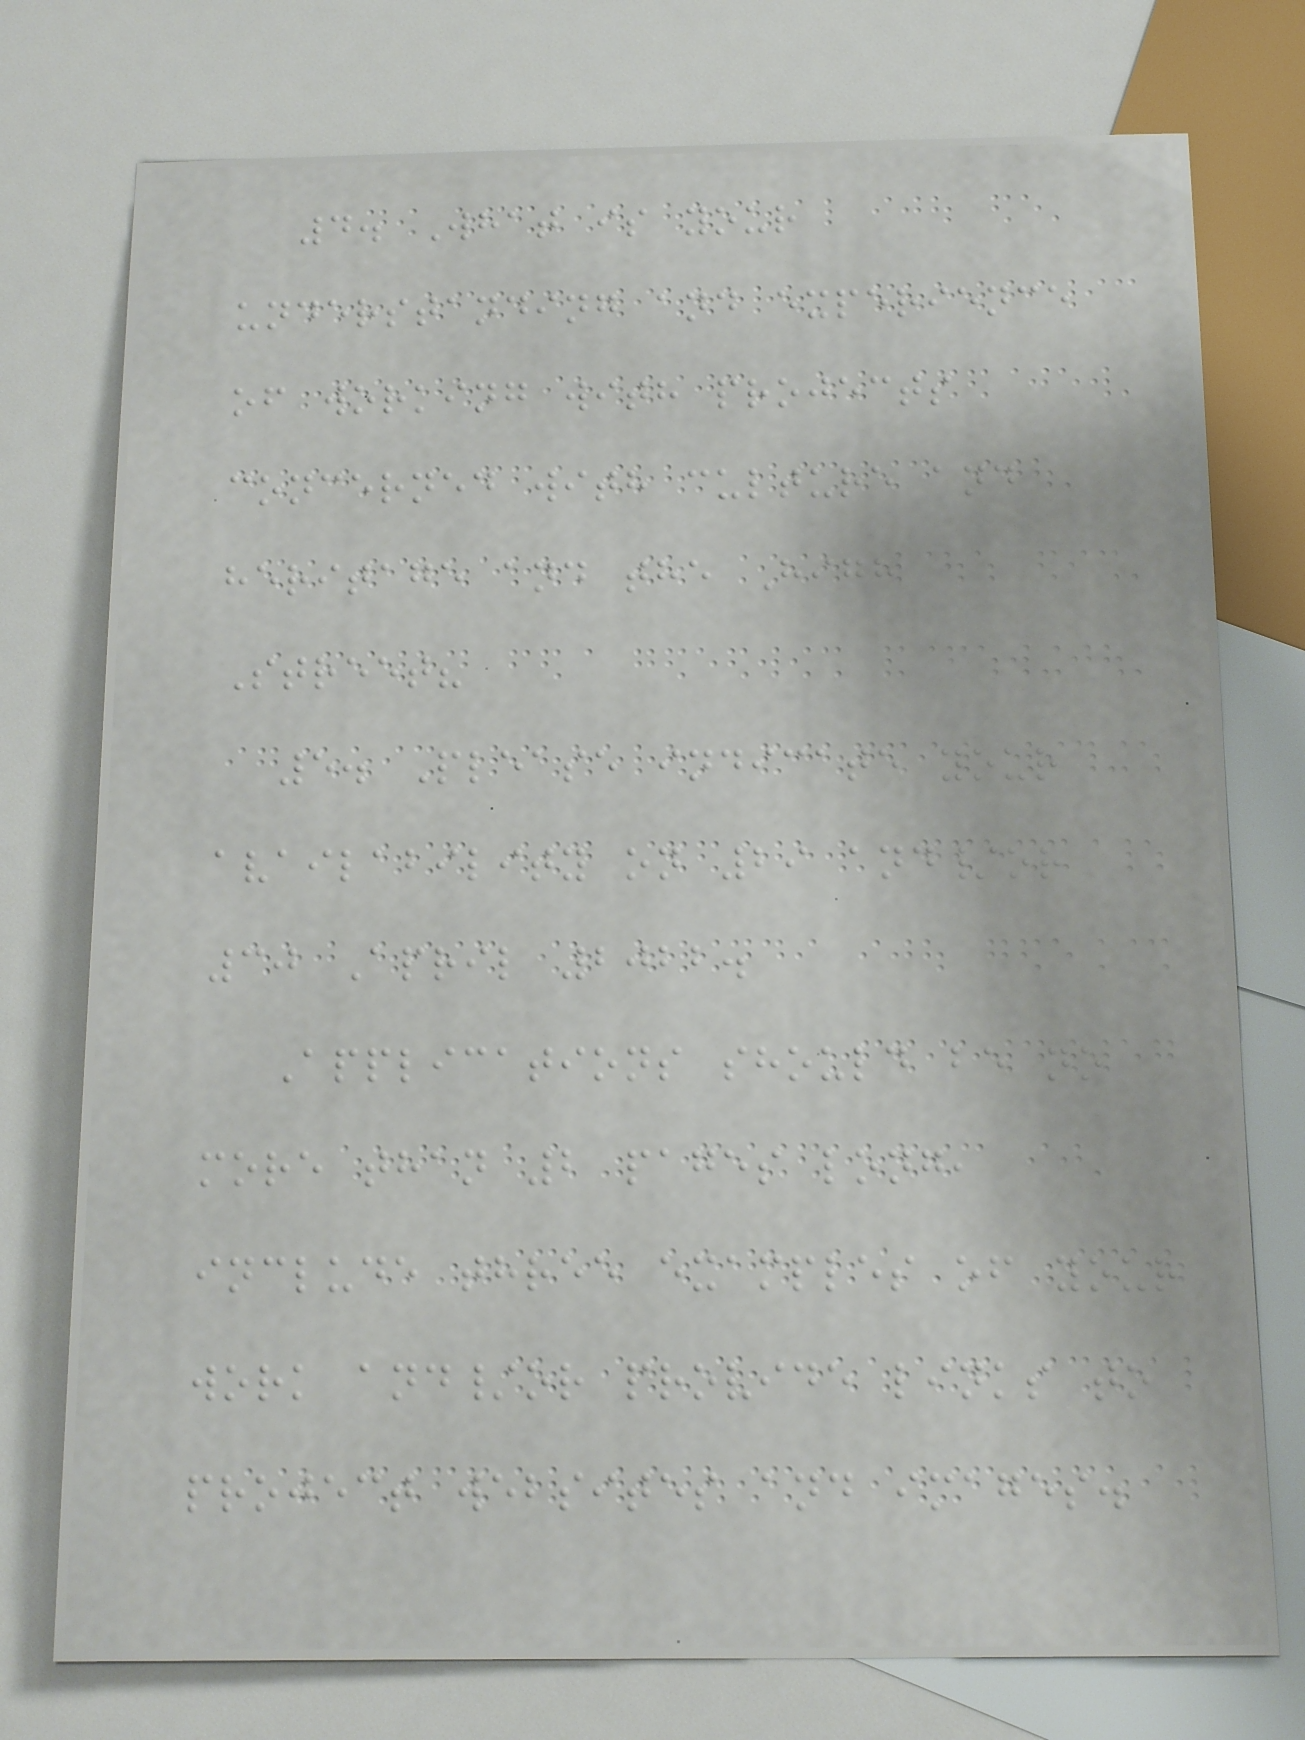4. What is your
understanding and experience
of working with projects
concerned with culture and
heritage and the High
Street?
5. Please indicate your
availability on 29 and/or
30 April 2022.
Applications should be no
more than 2 pages long,
include three examples of your
work and/or provide links to
project websites and images.
